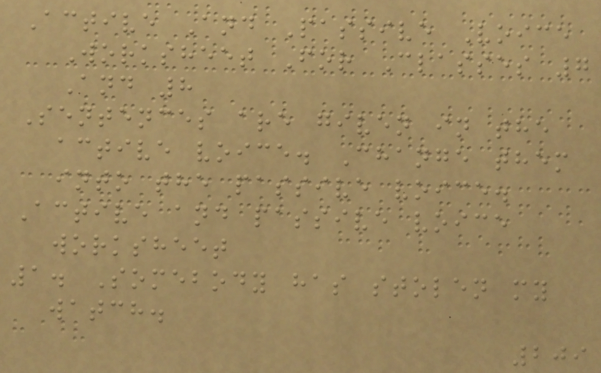Active And Passive Voice
Worksheet For Classes 7
And 8
Sentences are given in the
active voice. Change them
into the passive voice.
Active and passive voice
worksheet
1. Somebody has stolen my
watch.
209
